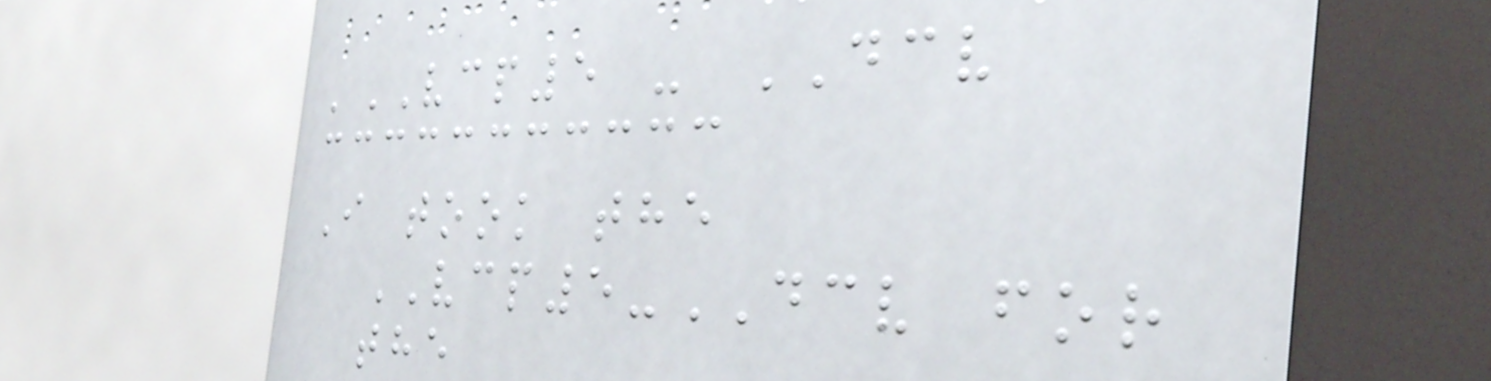'VCP5 - DCV
I took the
VCP5-DCV for
the
